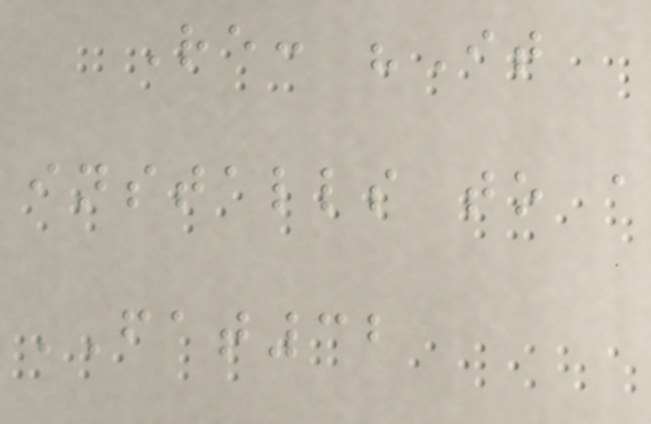Re: "It
installs to a
FAT32
